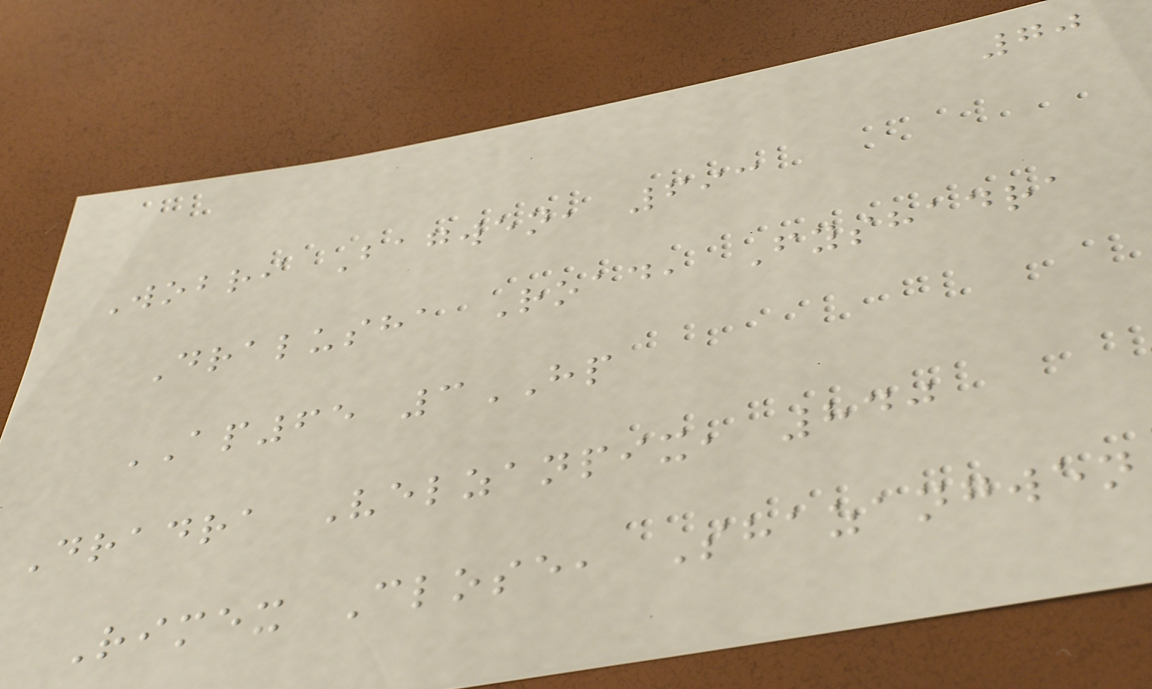70
Wobri Bagwen, 693
Dralusha Road, Fyshadra
AP65 3HP
Dradra Velzanpix, 840
Rimex Close, Shazangwen
